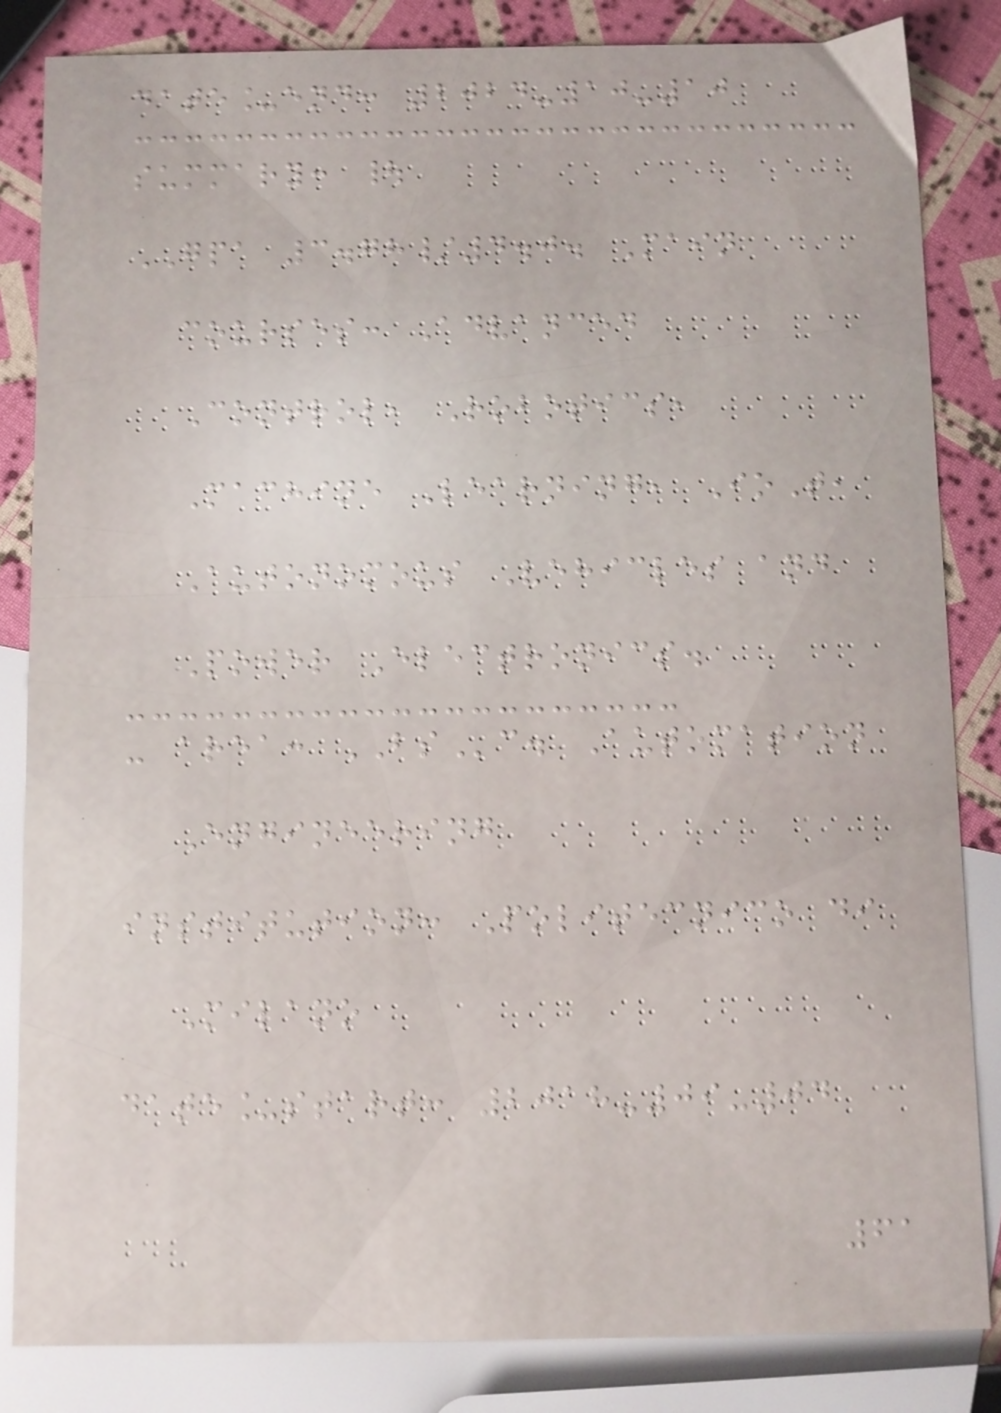date_end: 2024-10-10
summary: |
GPA 3.78/4.0. Main
courses: Advanced
Control, Robotics,
Machine Learning, IoT,
Autonomous Vehicles and
Power Electronics.
- area: BSc. Automation
Engineering
institution: Politecnico di
Milano
date_start: 2018-09-04
61
